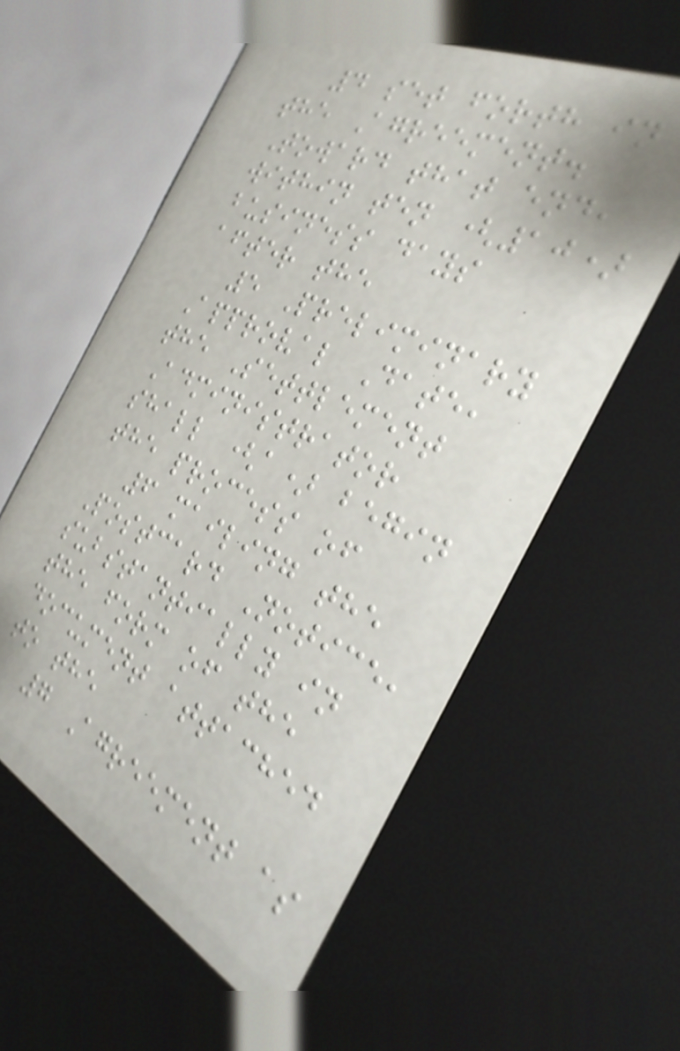4 set forth in
the Agreement.
Toward that end,
within ten (10)
business days
after the
5 Preliminary
Approval Date,
the Settlement
Administrator
shall (a) begin
the process of
6 mailing the
Postcard Notice,
substantially in
the form of the
document attached
to the
7 Agreement as
